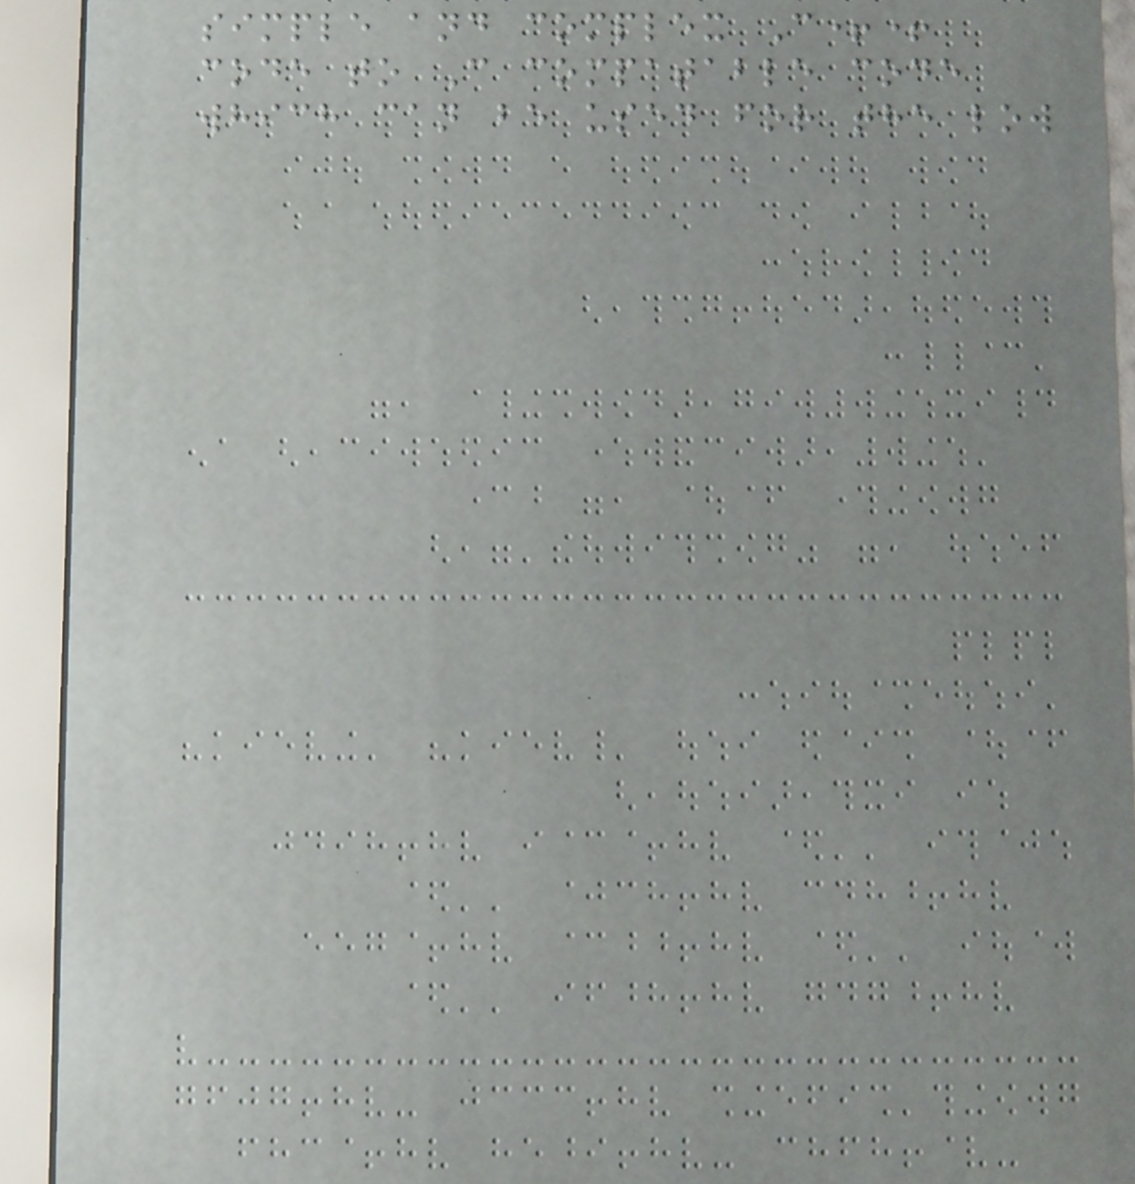simple and complex C++
code to C compatable code
which can be used for the low
